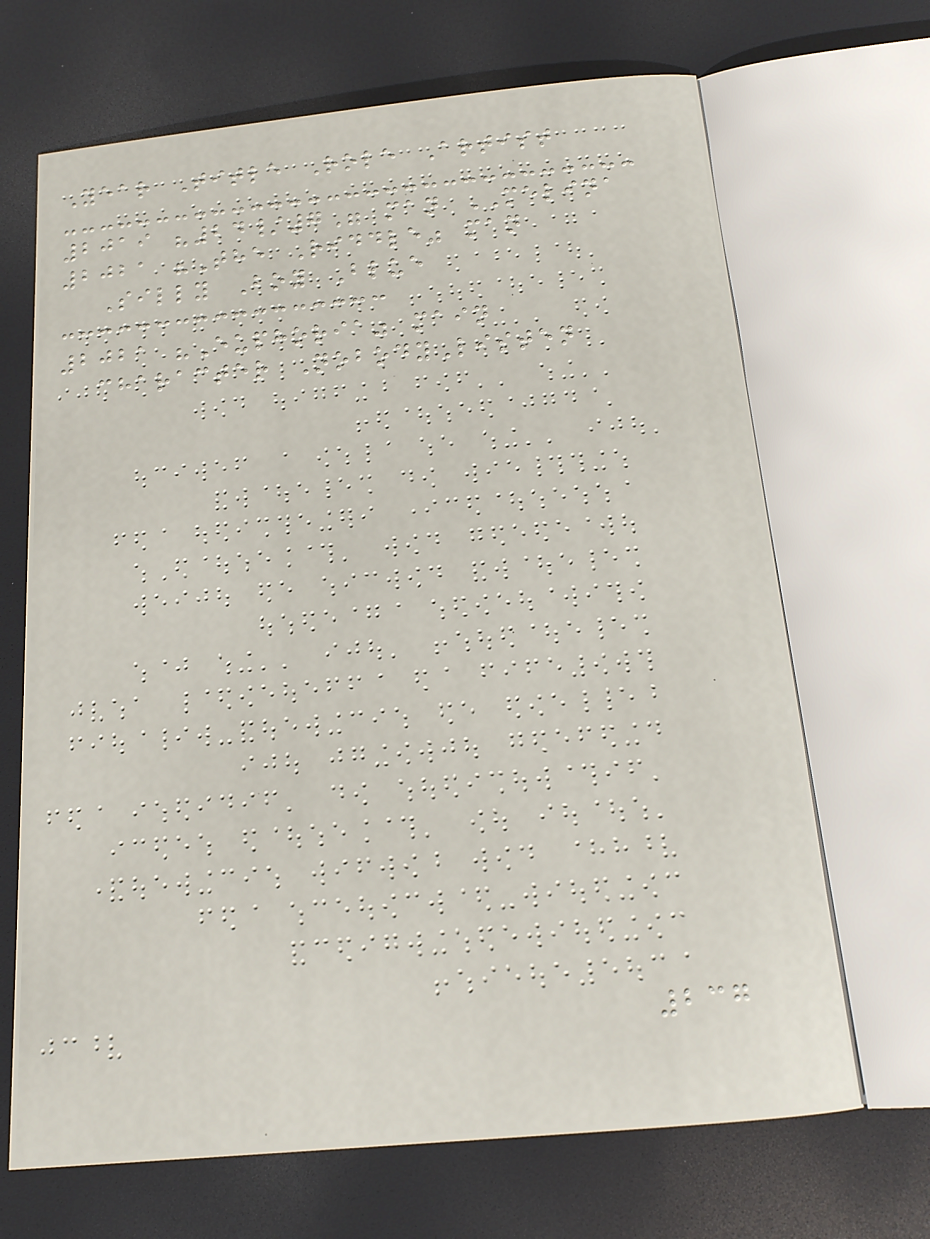Year Title Role Artist
2019 "24/7" man MELINA
2021 "The Riddle" man
Silly Boy Blue
2021 "Euphoria" main
character NobodyListen
237
